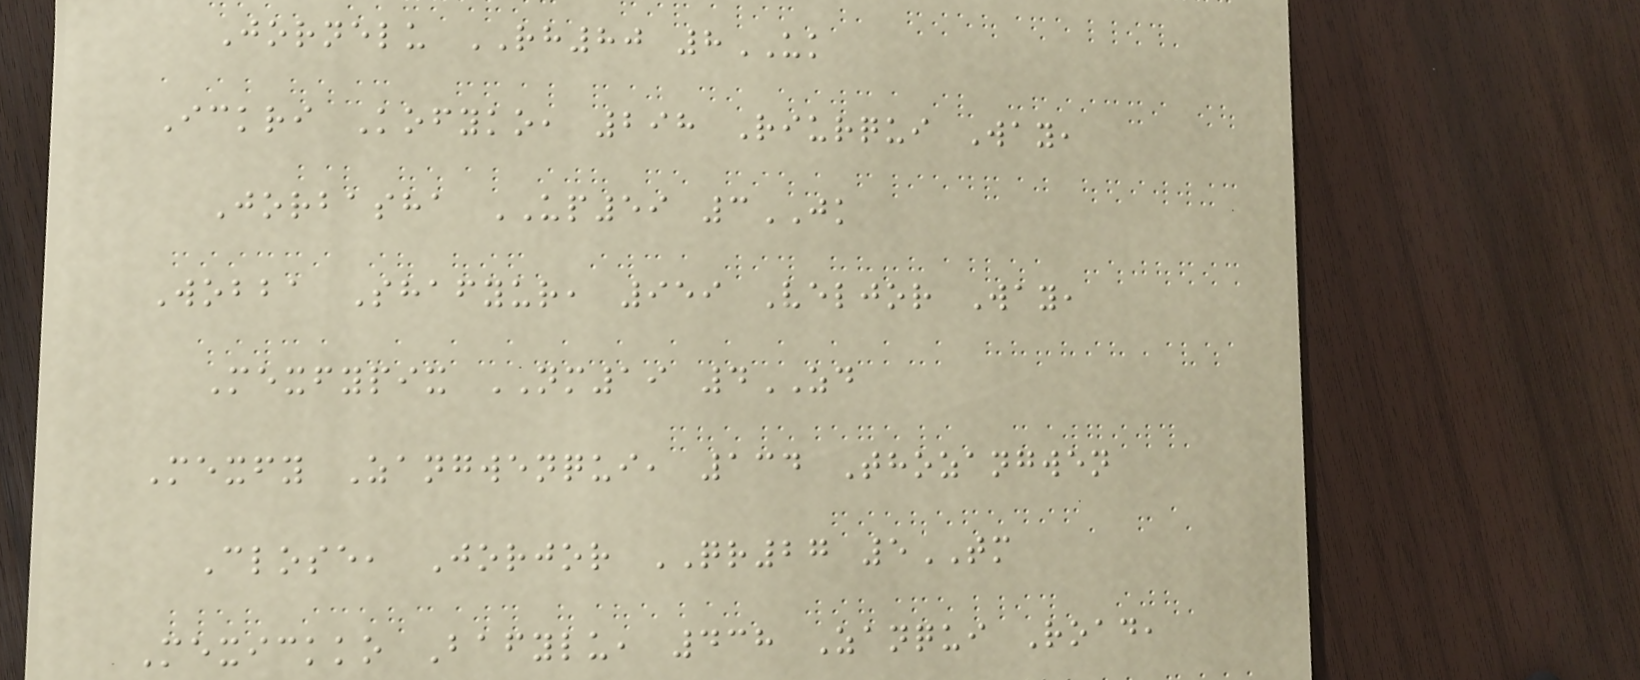Jornelu RH80 8UK
Ickri Kofyko, 298 Riurqui Way,
Jorbasha UP59 3JK
Wobba Shafyur, 959 Veljor Way,
Mexfypix NM19 4ZD
Mexfy Zangwenqui, 134 Thozangwen
Close, Jorjor QR27 5TM
Mexickko Bafylu, 438 Zanqui Road,
